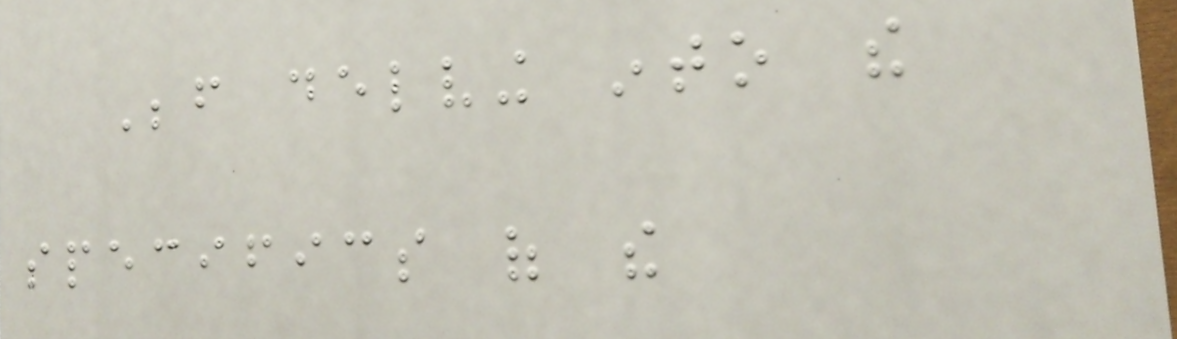Before delving into the
specifics of the
